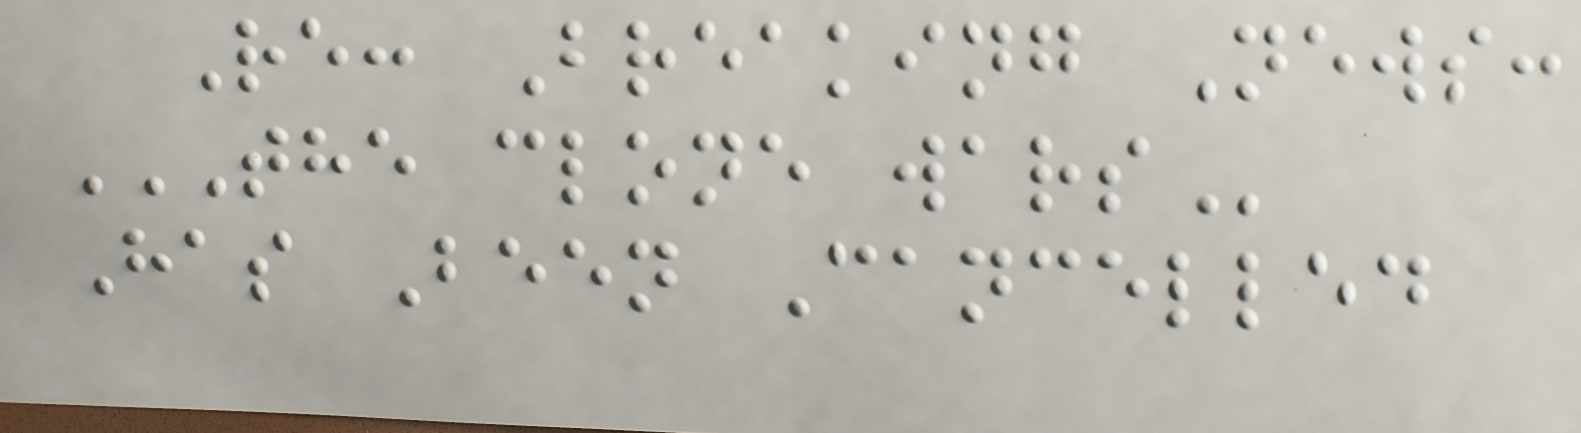Re: Breaking News:
THE CLONE WARS
Has Been Cancelled
